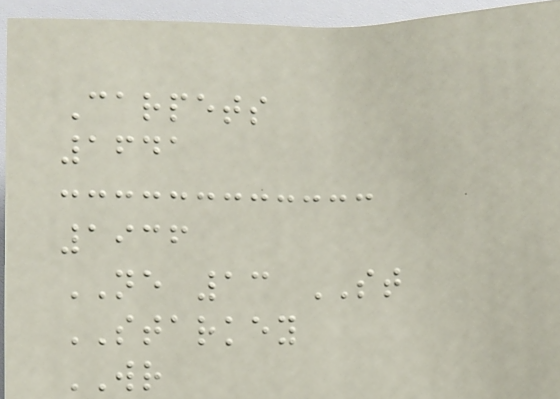Carpets
1641
1936
NE 13 ST
STARKEY
WR
